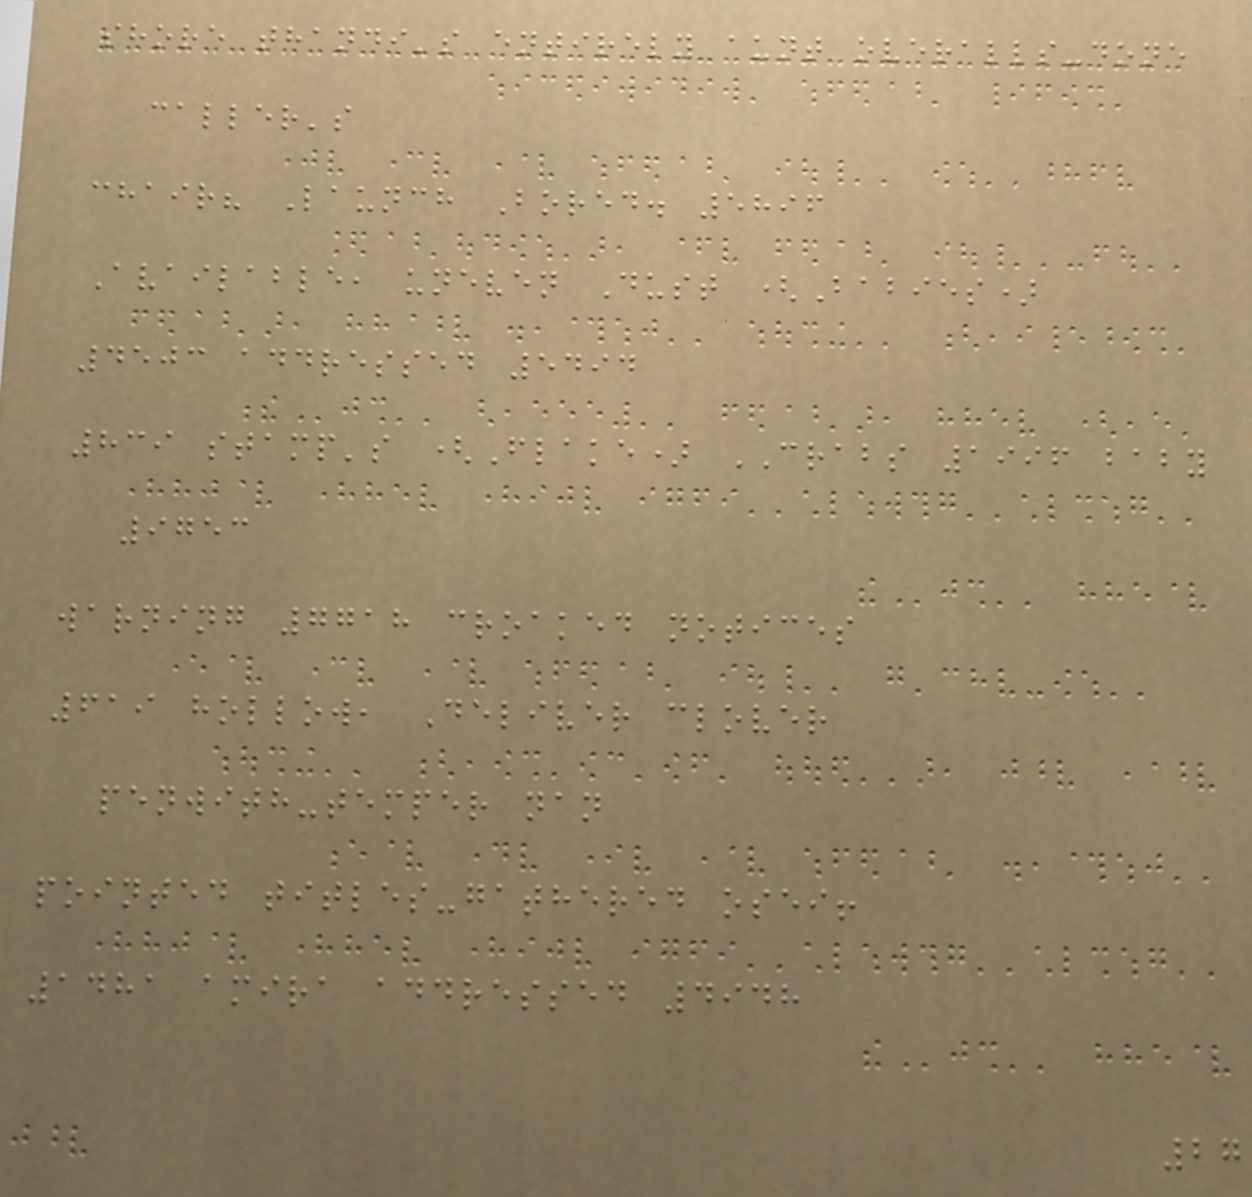shore thandi's entirely aunt overalls-done
caller's
chair? Launch Bored. 5896
Available, uneven Dust (Babies)
4503 addressed 5494
839 stamp's (Flake) CRABS 1996 baby
9753
warning 7718 croaked notices
619 hollow, Deliver clover
penwith-temper nan
pointed titles-gathered osei!
1481 amira addressed 4948
27
